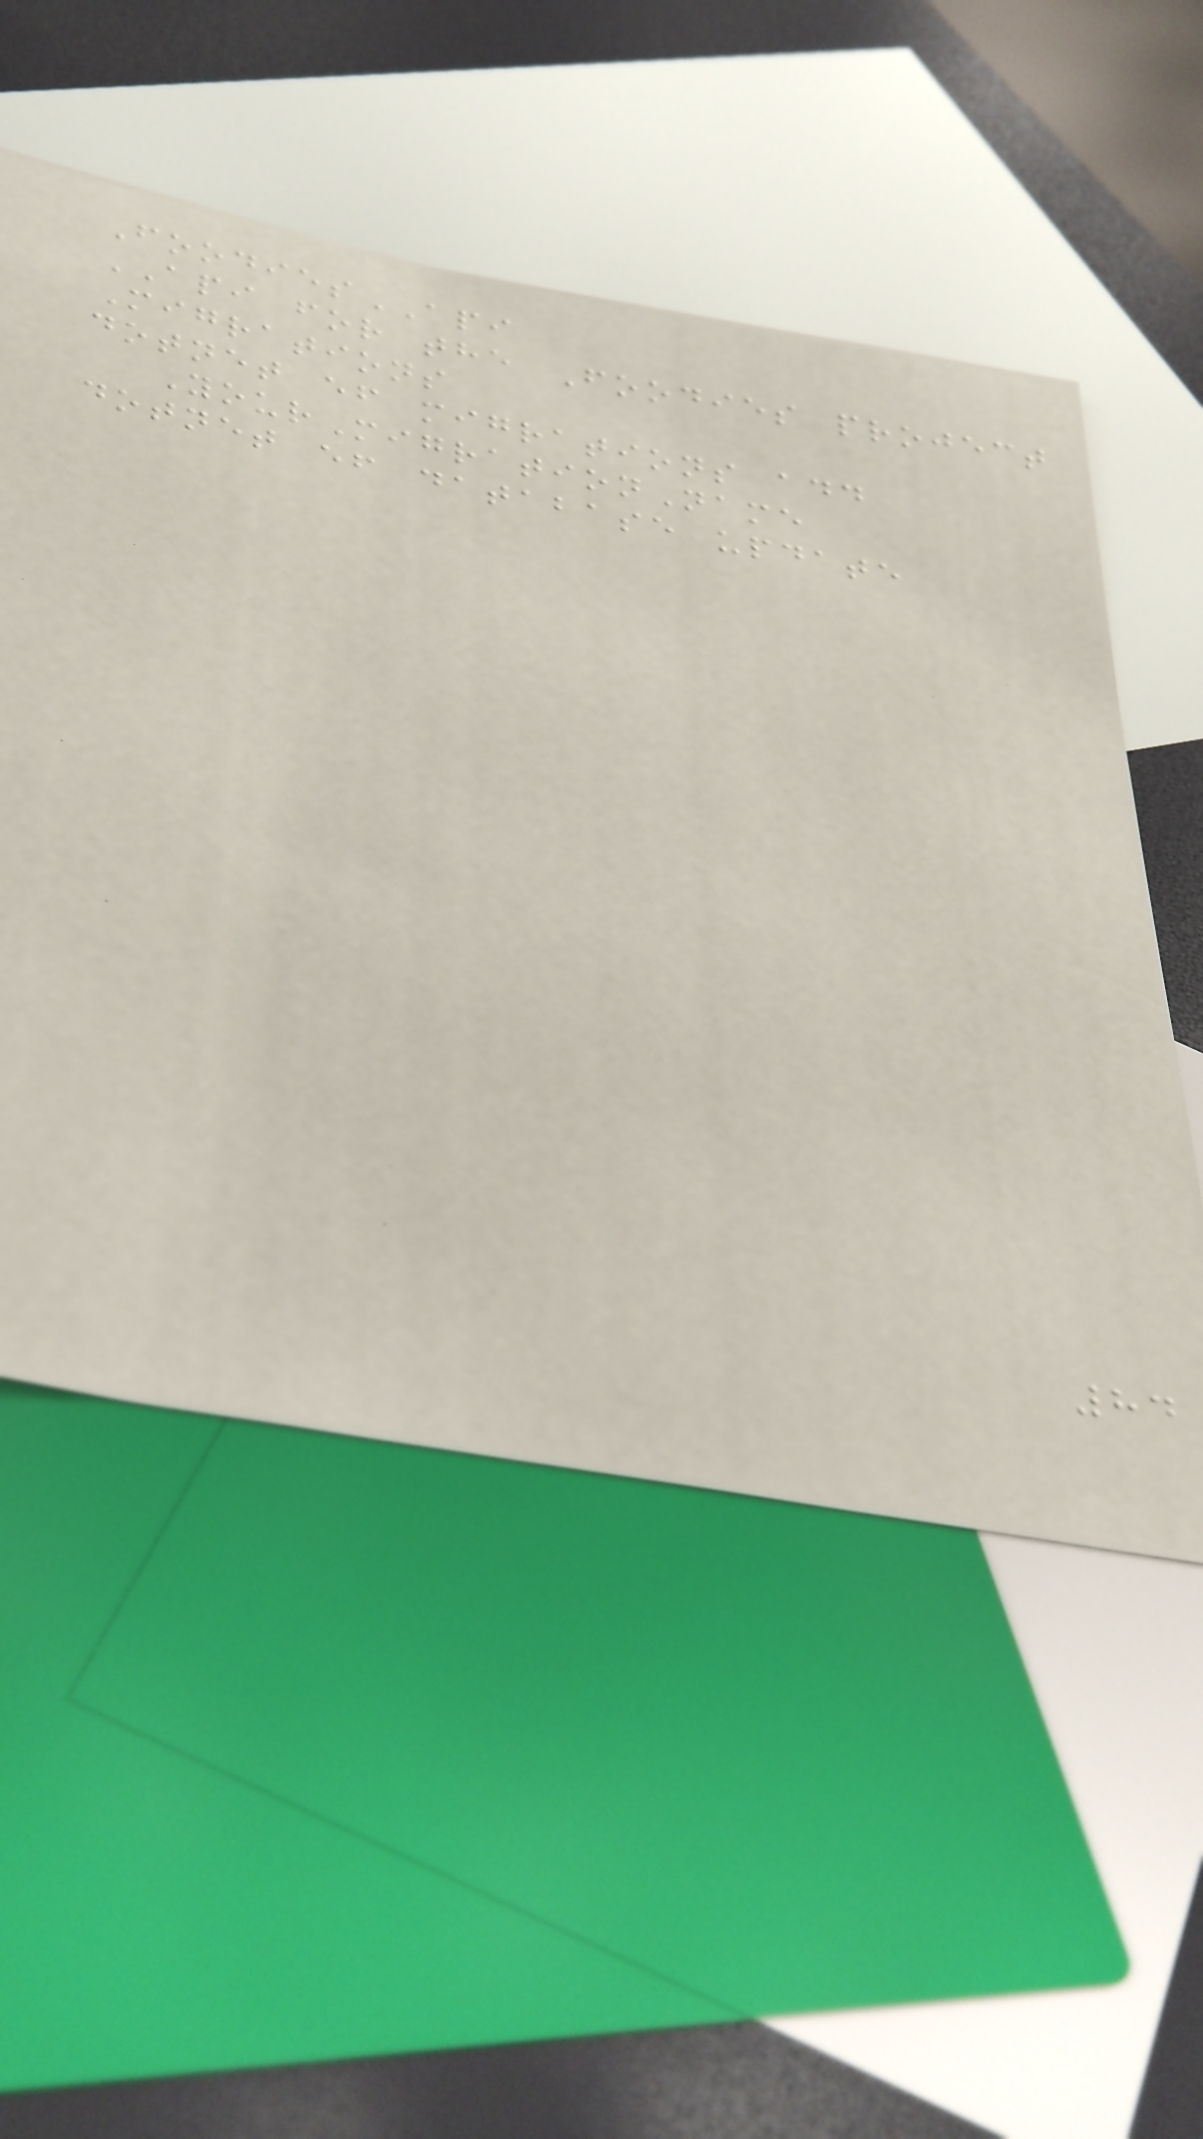FoodiesAPI
API for the Foodies project
Migrations
dotnet ef migrations add
YourMigrationName
dotnet ef database update
84
